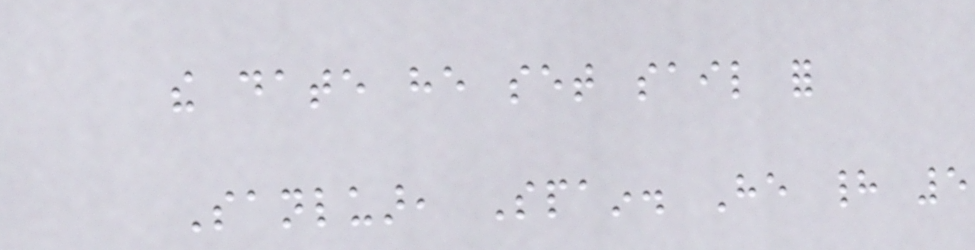the date he set sail for
Sanluar, Spain. He had 5
